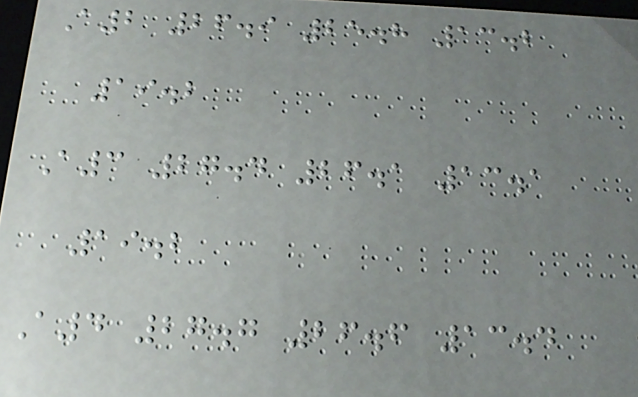A2 26.9 25.8 13.2
19.2
A3 27.4 26.1 13.1
19.2
A4 27.7 26.6 13.4
